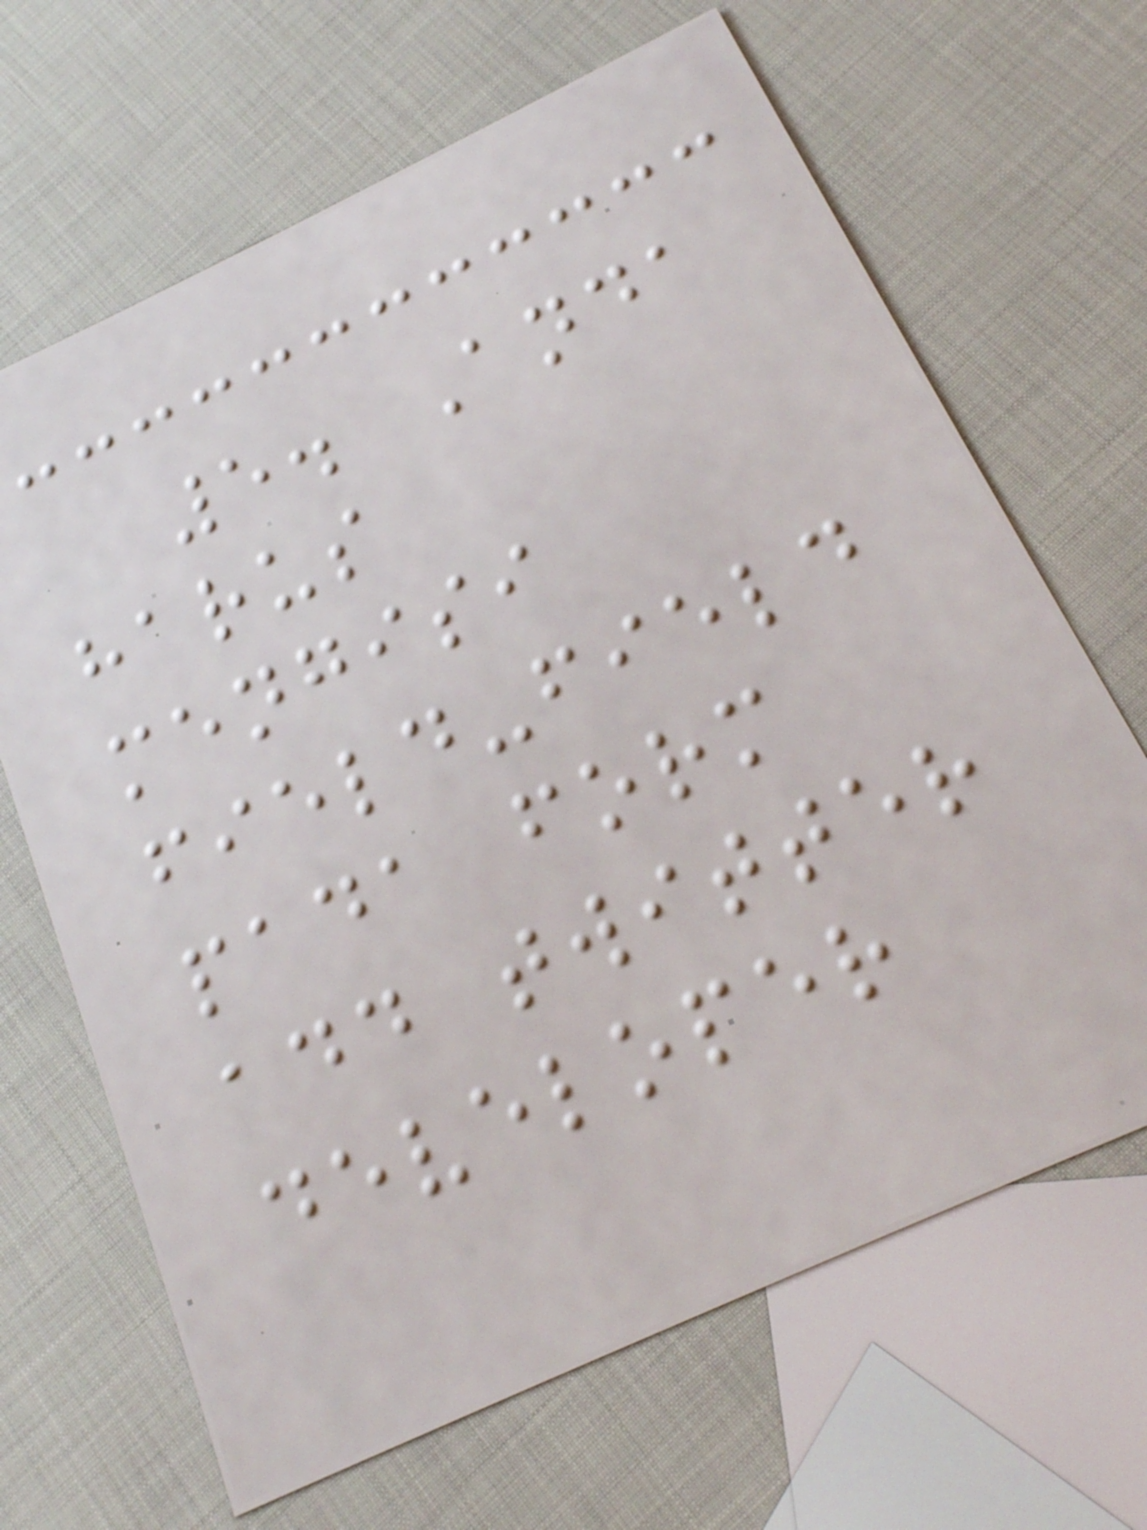5. Anda
harus
mengisi
field-field
pada form
add twitter
developer
